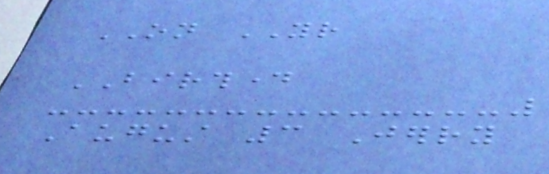ON YOUR
BIRTHDAY
August 3 Jerry
